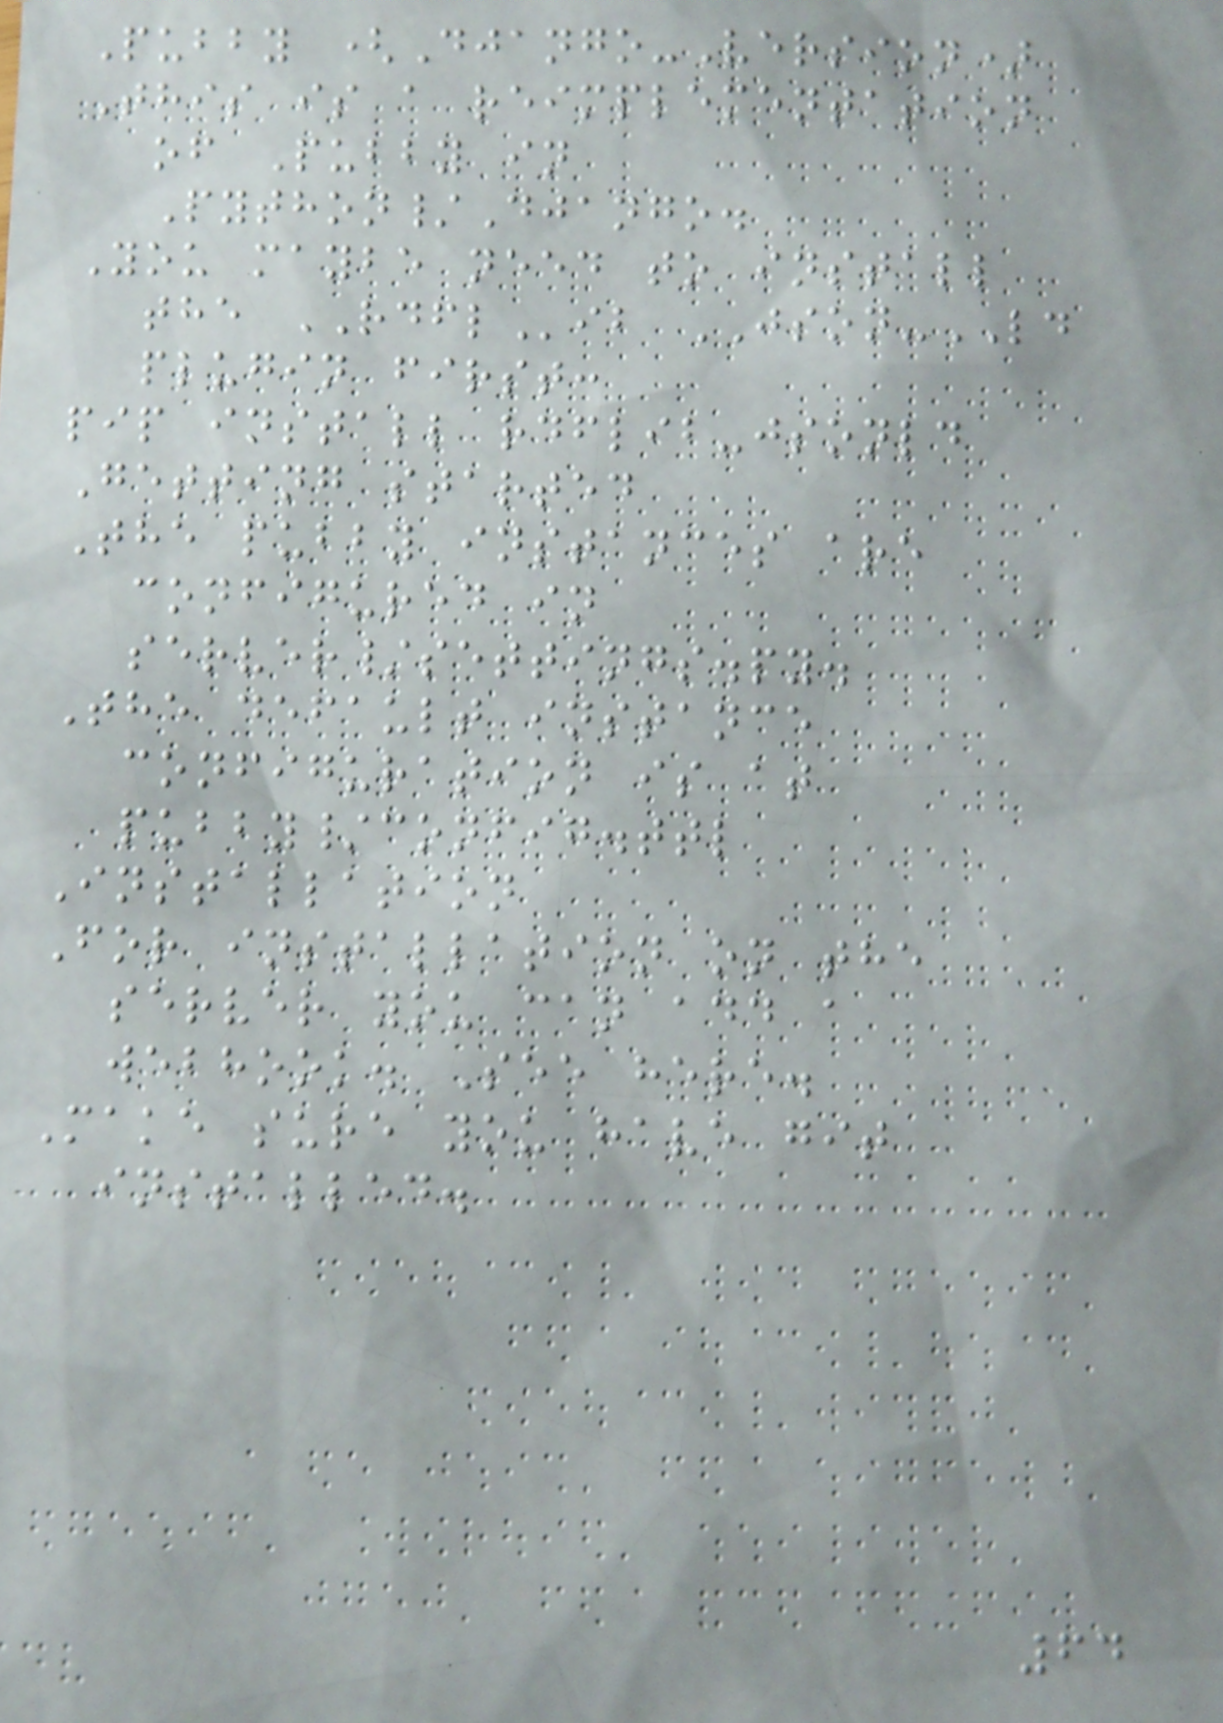Pubby (Django-Version)
This is a reimplementation
of Pubby in
Python/Django.
You maybe need to install
the RDFLib JSON-LD
plugin first:
pip install rdflib-jsonld
Getting started
The pubby instances are
configured in
server/settings.py.
The default instance
configuration is at
pubby/config.ttl
Installation
For installation on the
server you can add a
webhook. See here.
Make sure you have git
installed.
64
